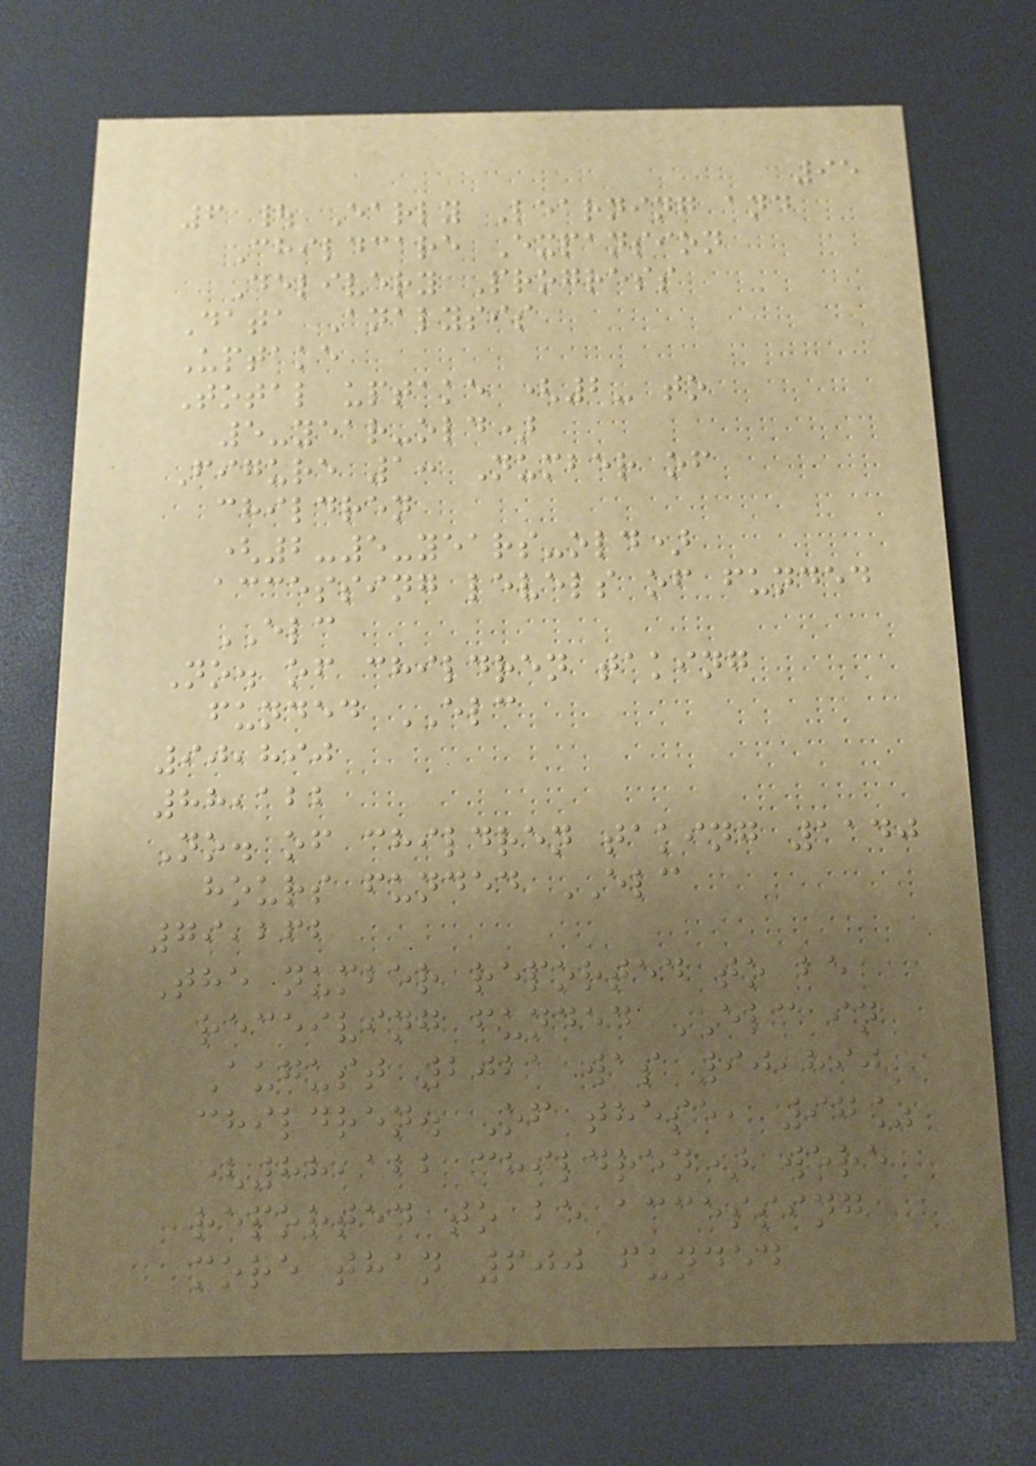95
6 | Early Learning and
Childcare Expansion
Delivery Progress
Data Analysis
Uptake
Total uptake (2- to
5-year-old)
Figure 1: Number of
children
(2-5-years-old)
accessing levels of funded
ELC
No. of children taking
funded ELC
90,890
88,122
No. of children taking 1140
hours funded ELC
79,262
The number reported to be
receiving funded ELC in
August 2021 was 90,890
children. Of these, 97%
(88,122 children) were
reported to be accessing
more than 600 funded
